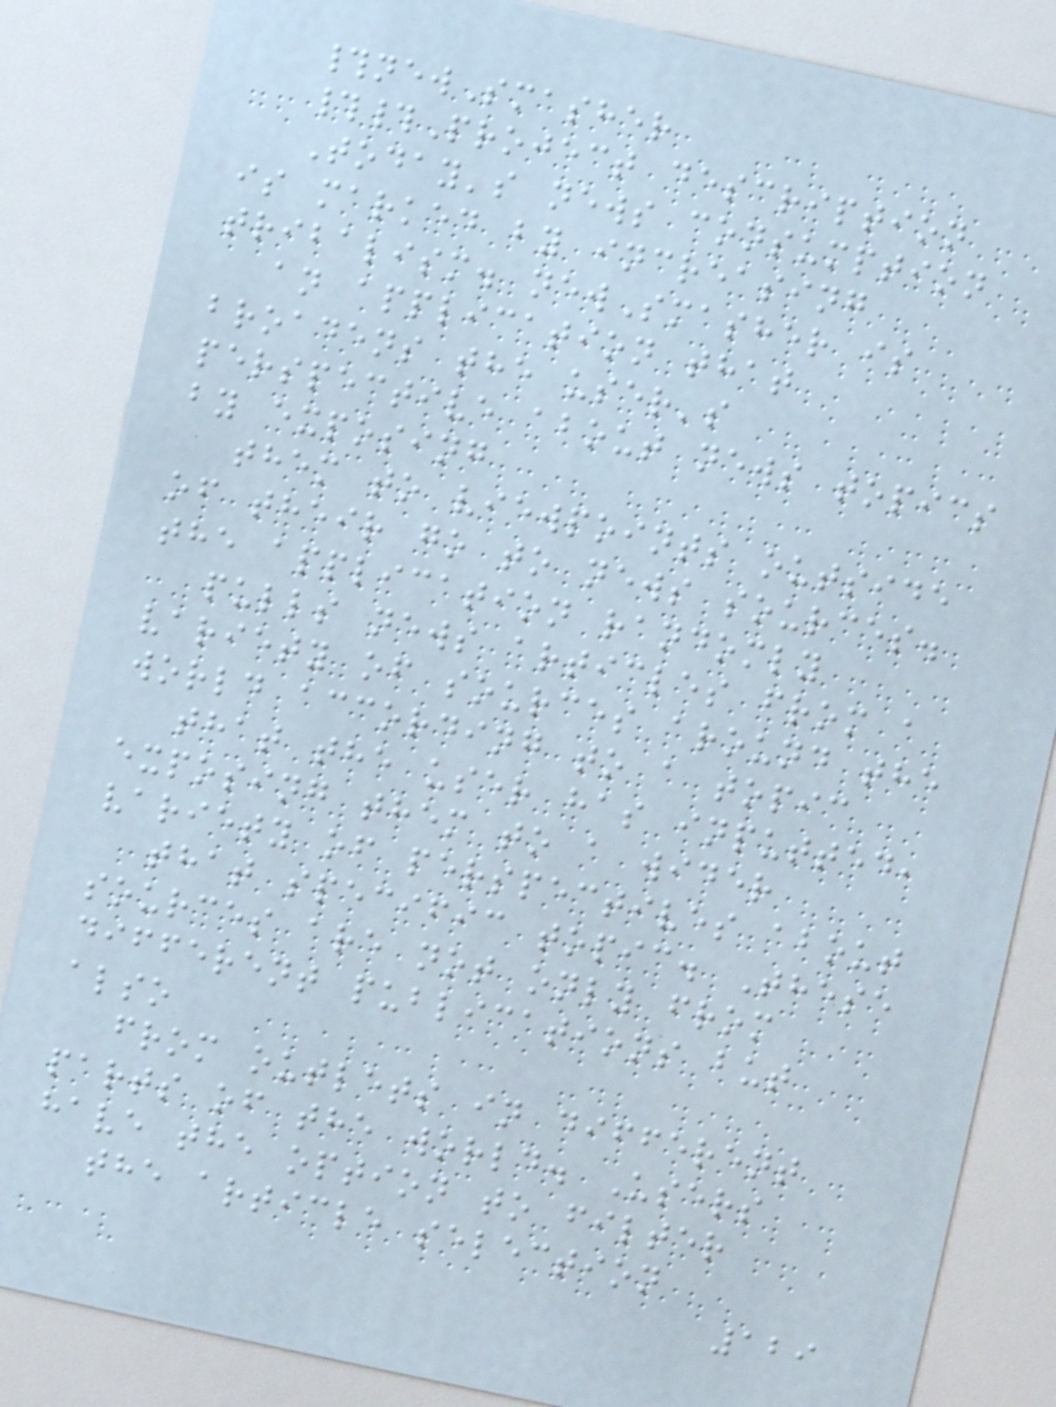#newSmasher
##Project description
Today's news consumption
is marked by increasing
tribalism. newSmasher is
an application that
broadens the user's
perspective about news topics
by exposing
them to viewpoints outside
of their go to news sources.
the application randomly
pulls news articles from a
variety of sources around the
world according to a topic
that the user has inputted,
exposing them to a wider
variety of perspectives about
that specific topic. These
sources are not only from
different publications but
also
from outlets in different
parts of the world. Users
have the option to filter
the article selection
129
